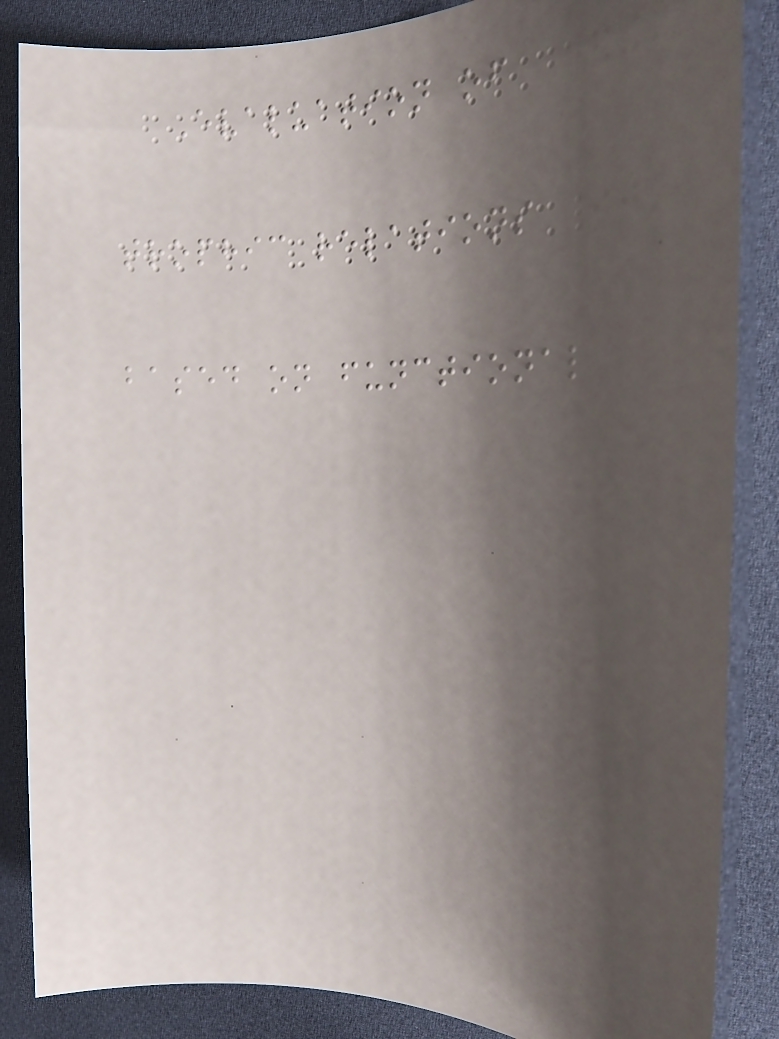Evaluation of
trophic relations
based on functional
